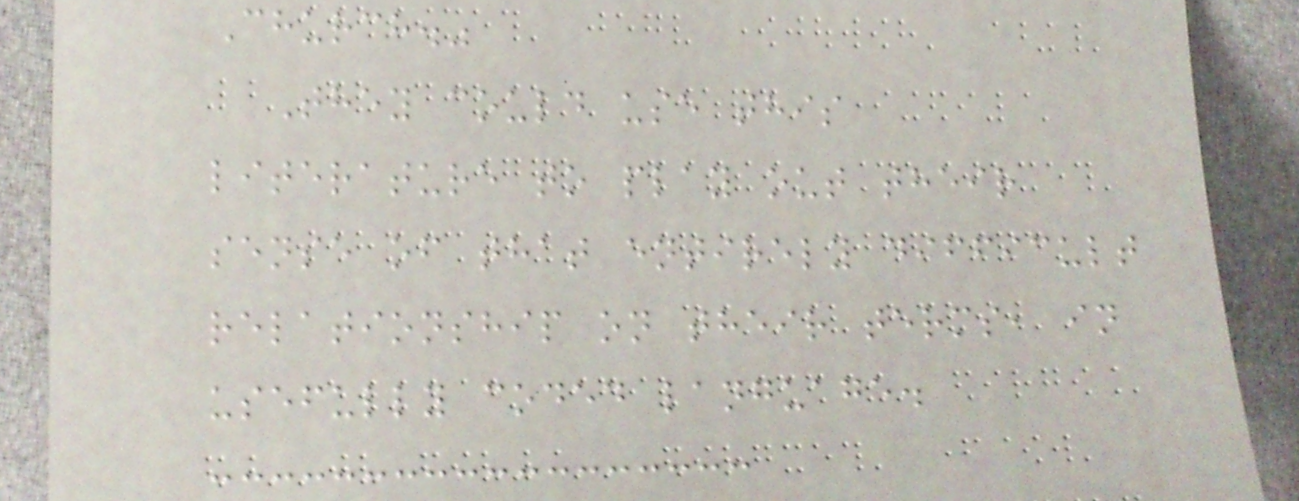Church."
They could use this
literature to play out their
sense of that entirely difficult
relationship on their terms, in
usefully coded language.
